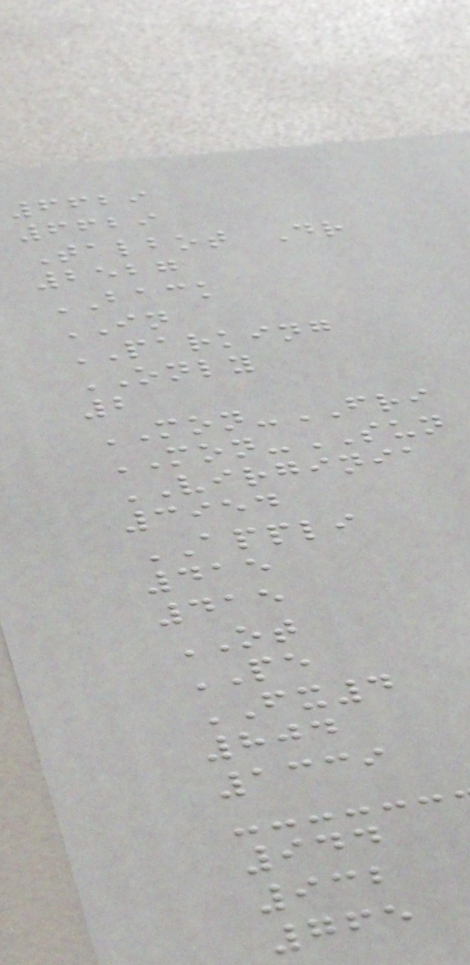6629
6629
Talbot Dr
2527
BACK
IN
PARKING
ONLY
2
MON-FRI
MON-SUN
VIRGINIA
3954
APPLI
415
415
OT
PE
FX4
804
1339
944
932
765
